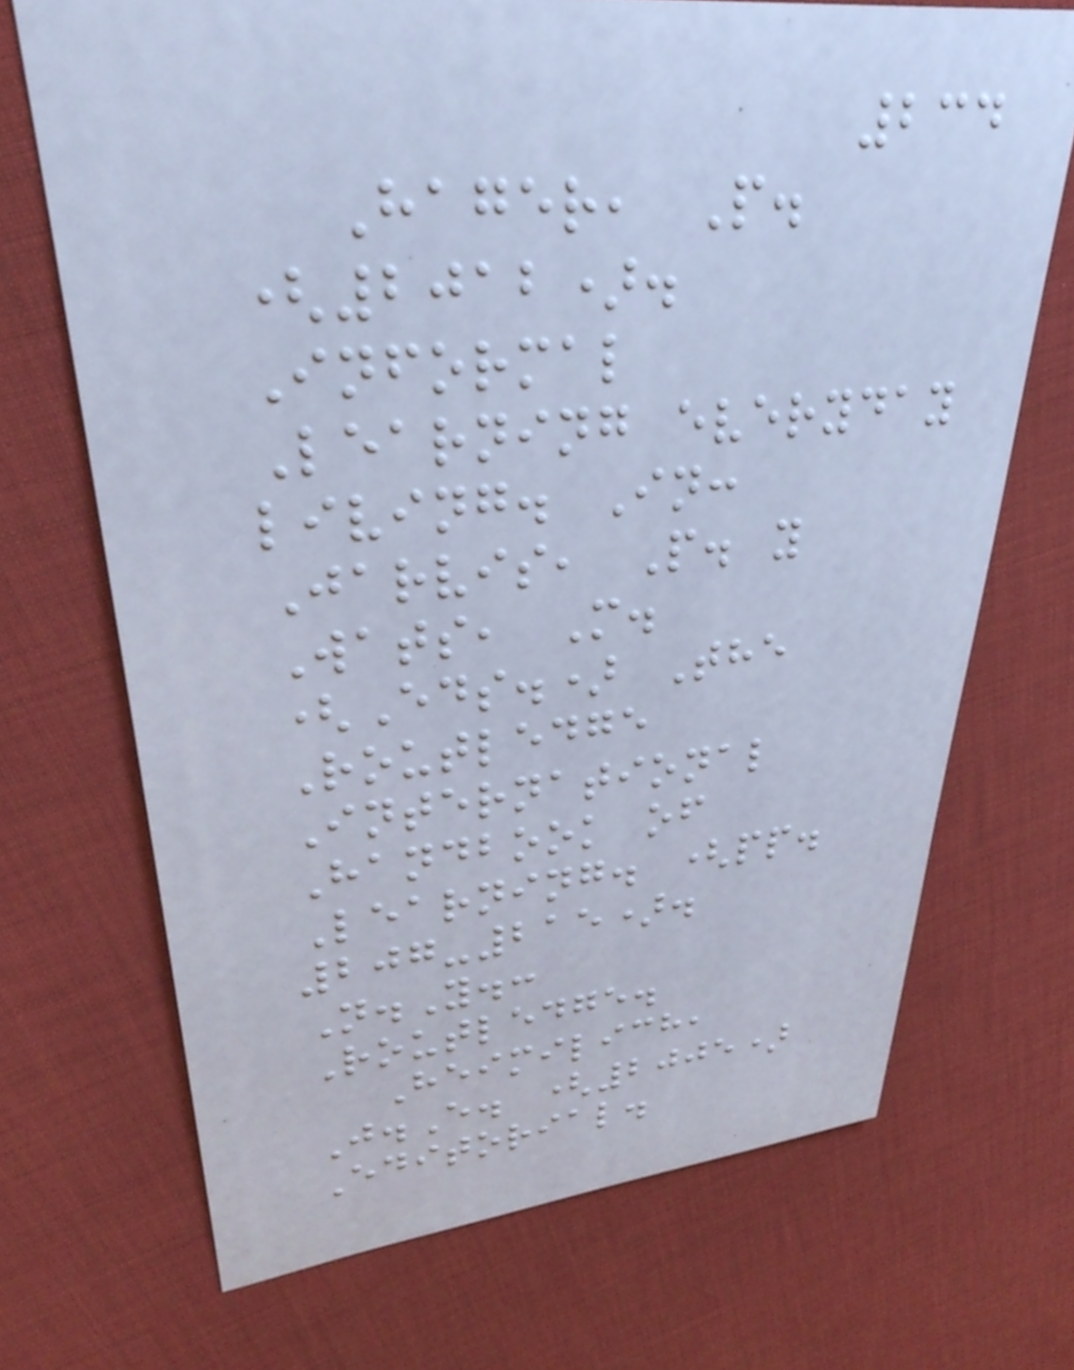234
Hager, P.
(2012).
Informal
Learning everyday
living. In:
Jarvis, P. y
Wats, M.
(Eds.) The
Routledge
International
Handbook of
Learning. (pp.
207-215).
N.Y.:
Routledge.
Heimilich,
J.E. (2005)
Editorial.
